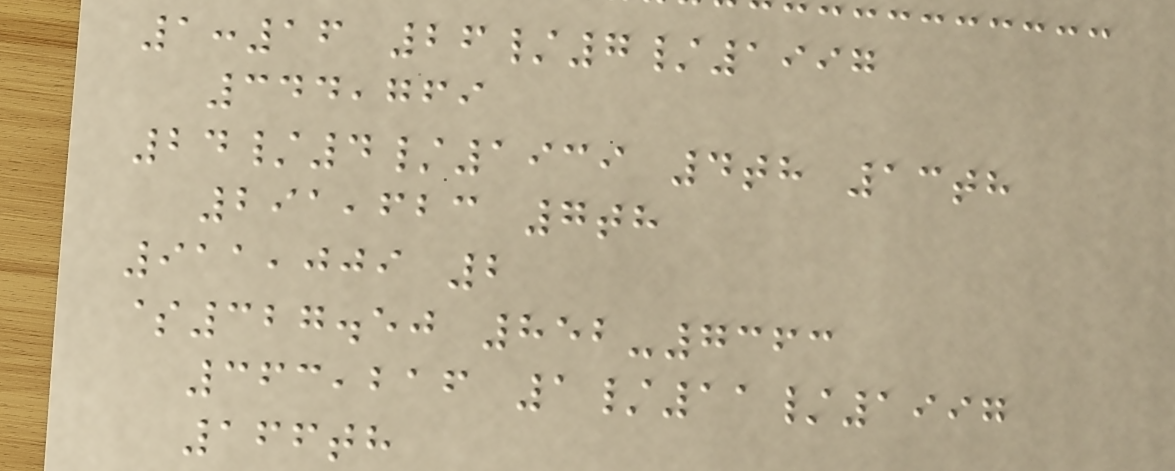1:16 26/7/1997
344,769
24/4/1939 4th 13th
291,623 7th
911,009 2
$327.50 852-7363
363,216 1/11/1997
166th
